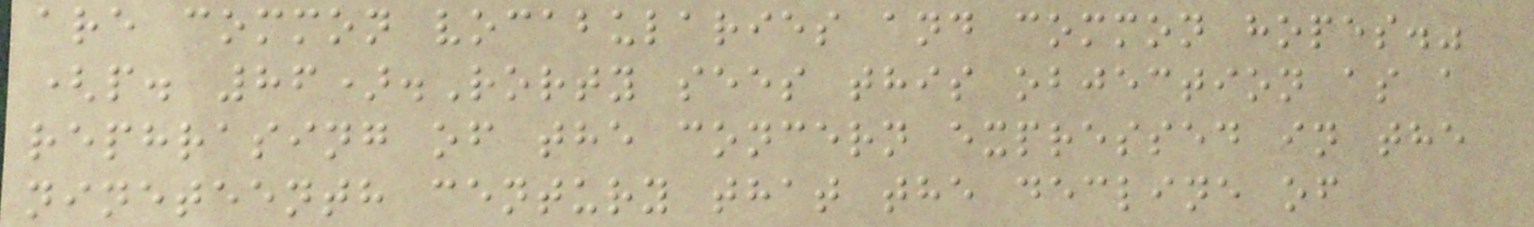are common vocabularies and common hopes."
(p. 86).Rorty sees this objection as a
rephrasing of the concern expressed in the
nineteenth century that the decline of
